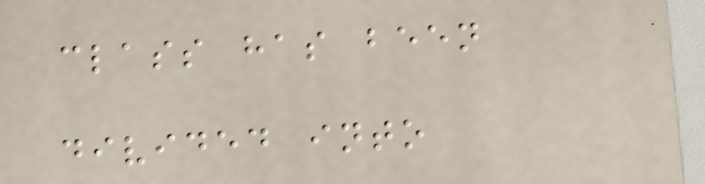class has been
divided into
